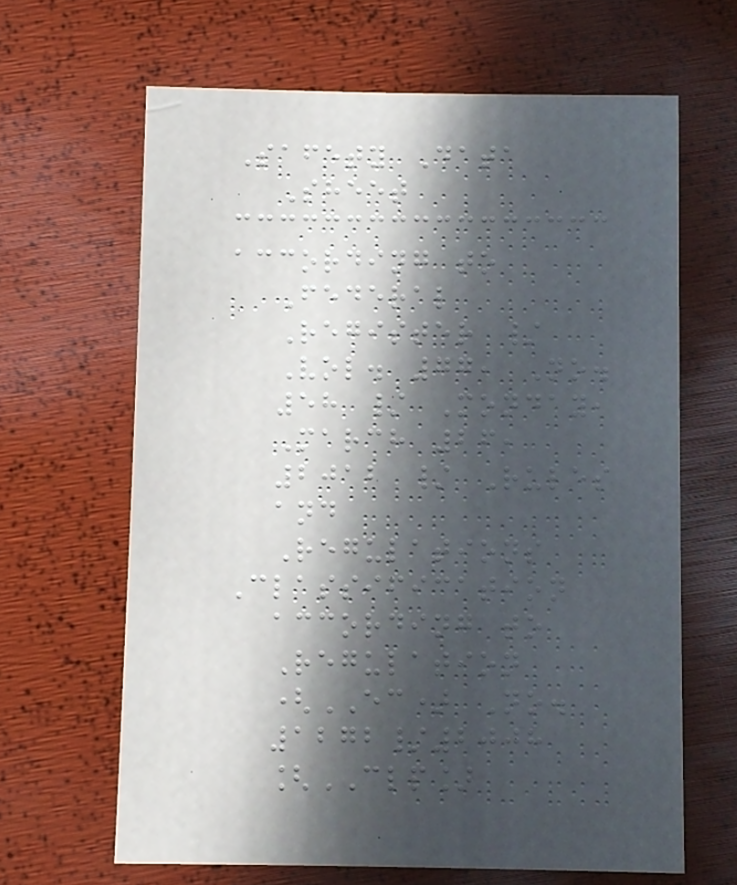Safety Data
Sheet
according to
Federal
Register /
Vol. 77, No.
58 / Monday,
March 26,
2012 / Rules
and
Regulations
Classification
according to
Regulation
(EC) No.
1272/2008
[CLP]
